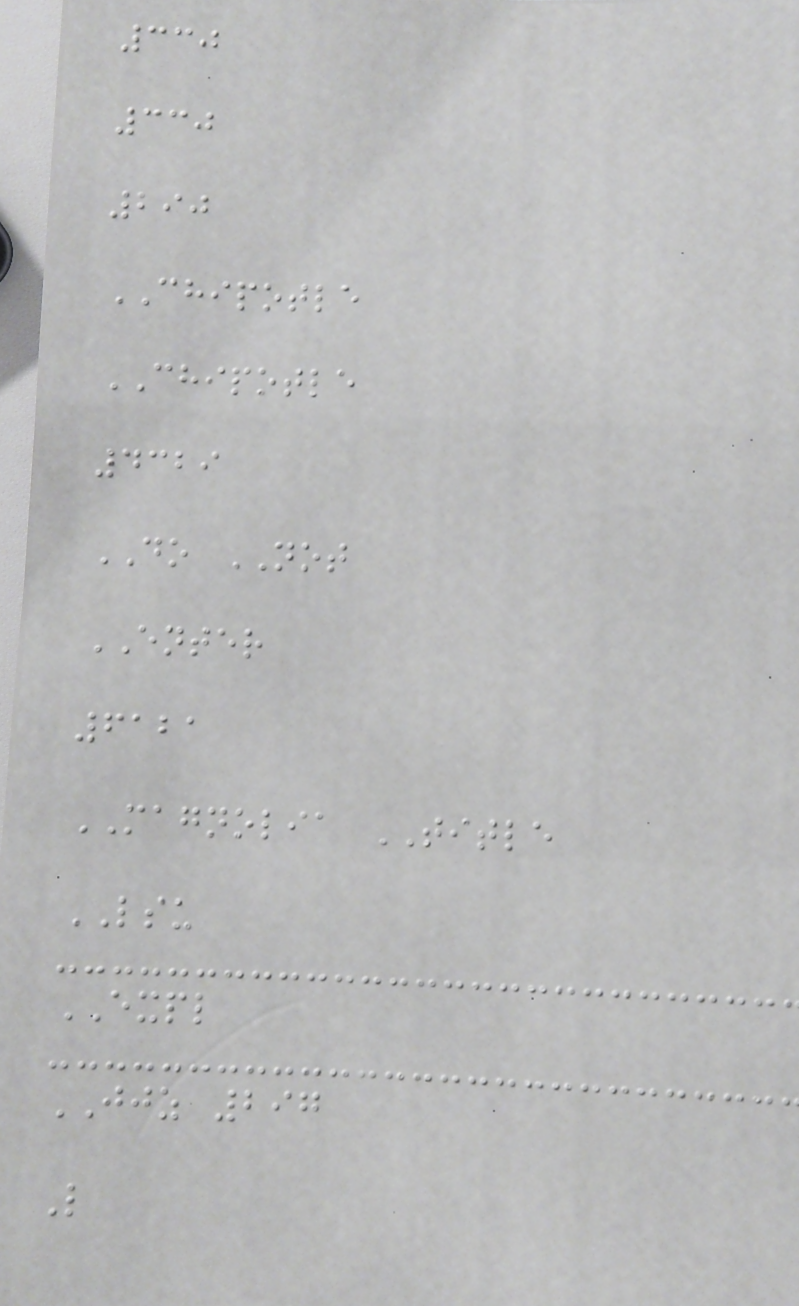330
330
290
CHIPOTLE
CHIPOTLE
4329
DO NOT
ENTER
6121
MAGNOLIA TITLE
LSU
EXPL
JJZ 297
L
